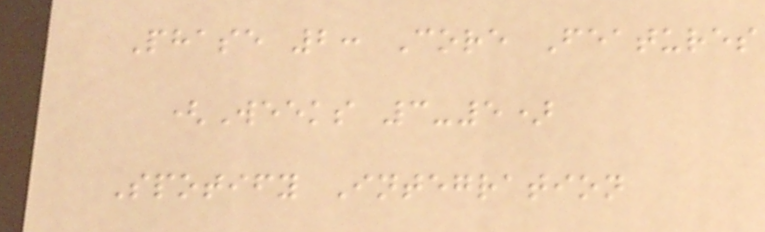Phase 2: Core Features
(Weeks 3-5)
Spotify Integration
